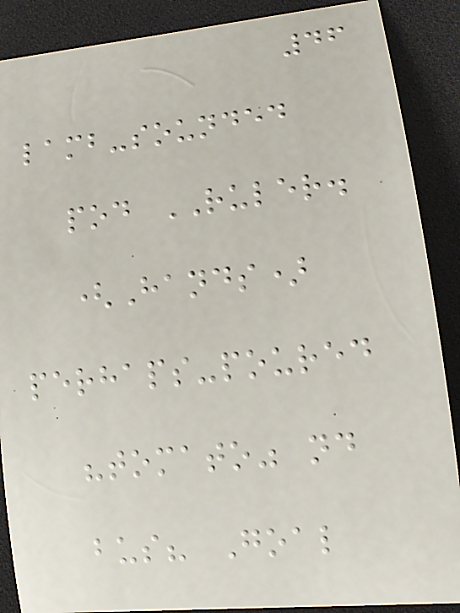46
lamb-sounded
pod RULER.
(Hands)
perhaps-poured
"tomato" nd
bus? Goal
